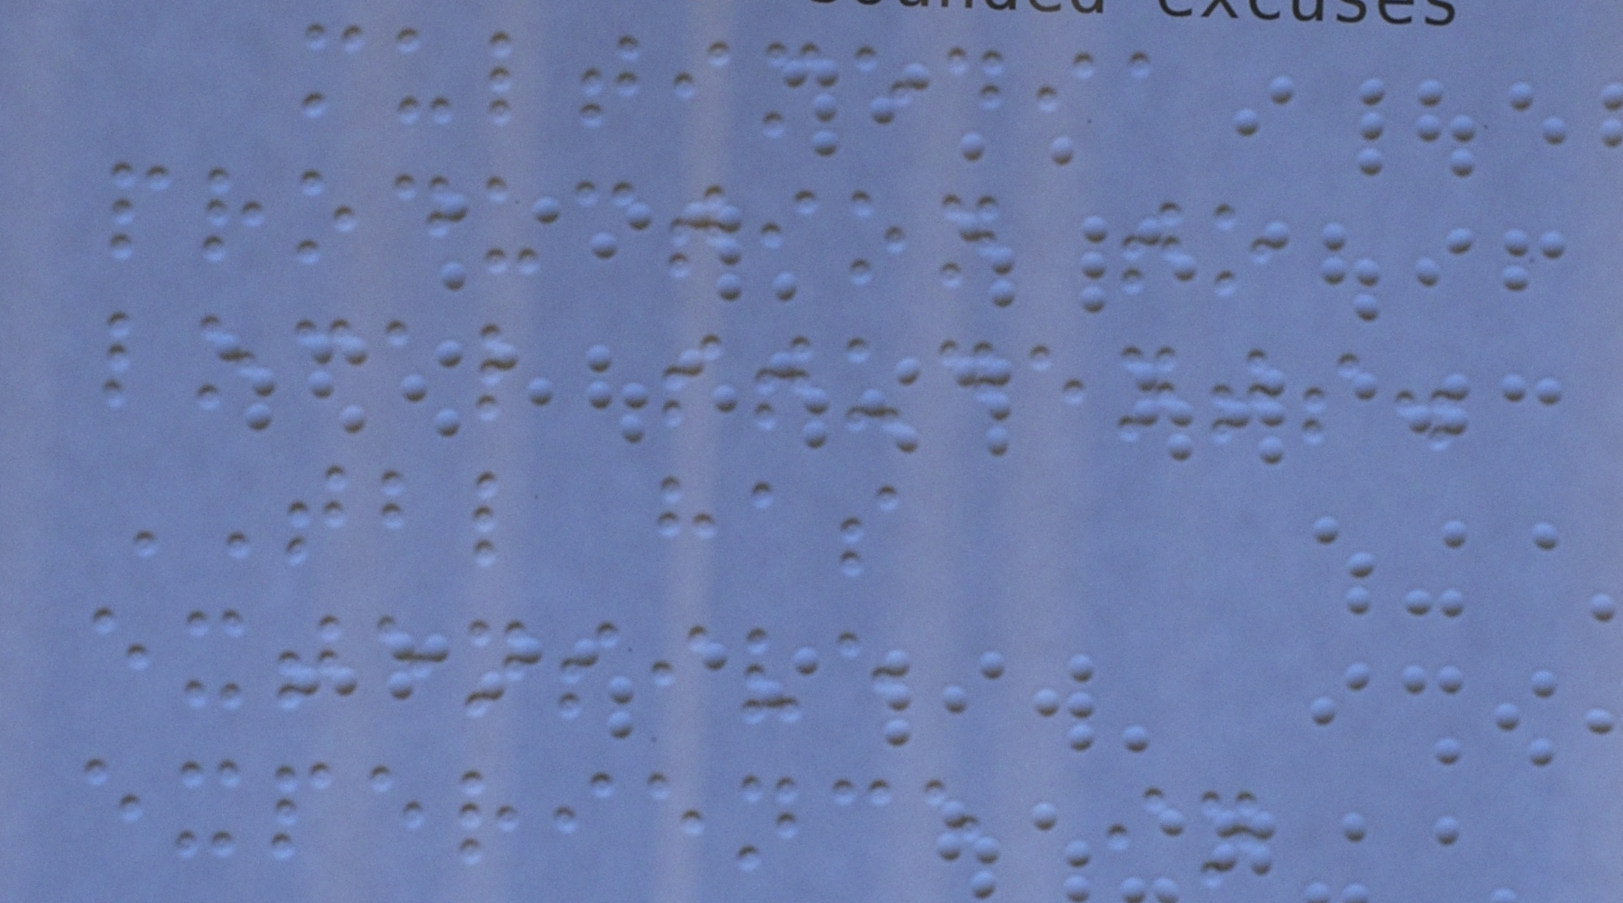multimedia
production to
local students.
TBL has
extensive
experience in
